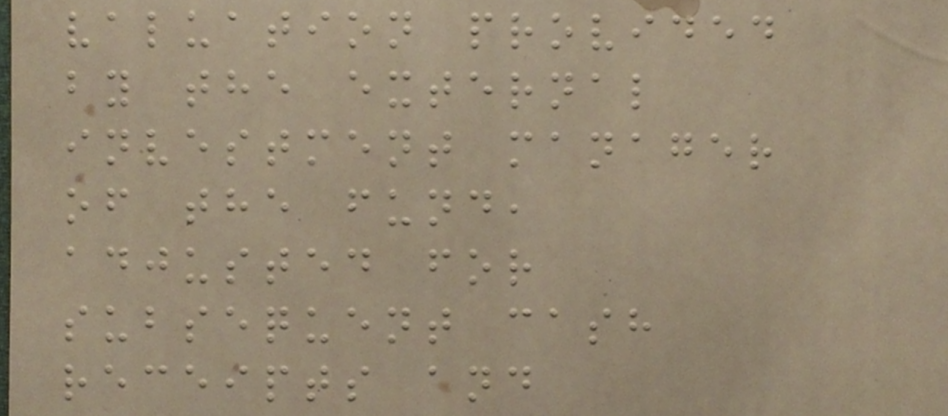valuation provided
by the external
investment manager
of the fund,
adjusted for
subsequent cash
receipts and
